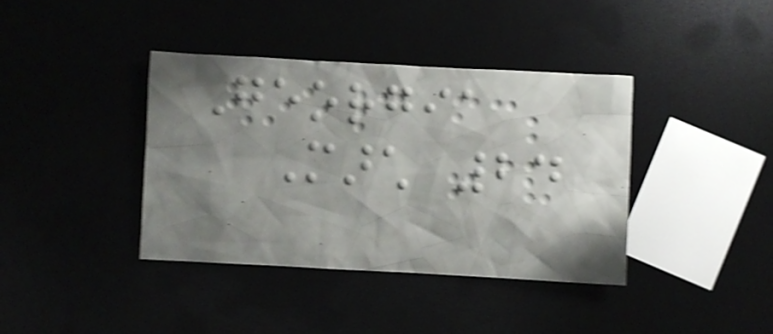Georgia
March 24
